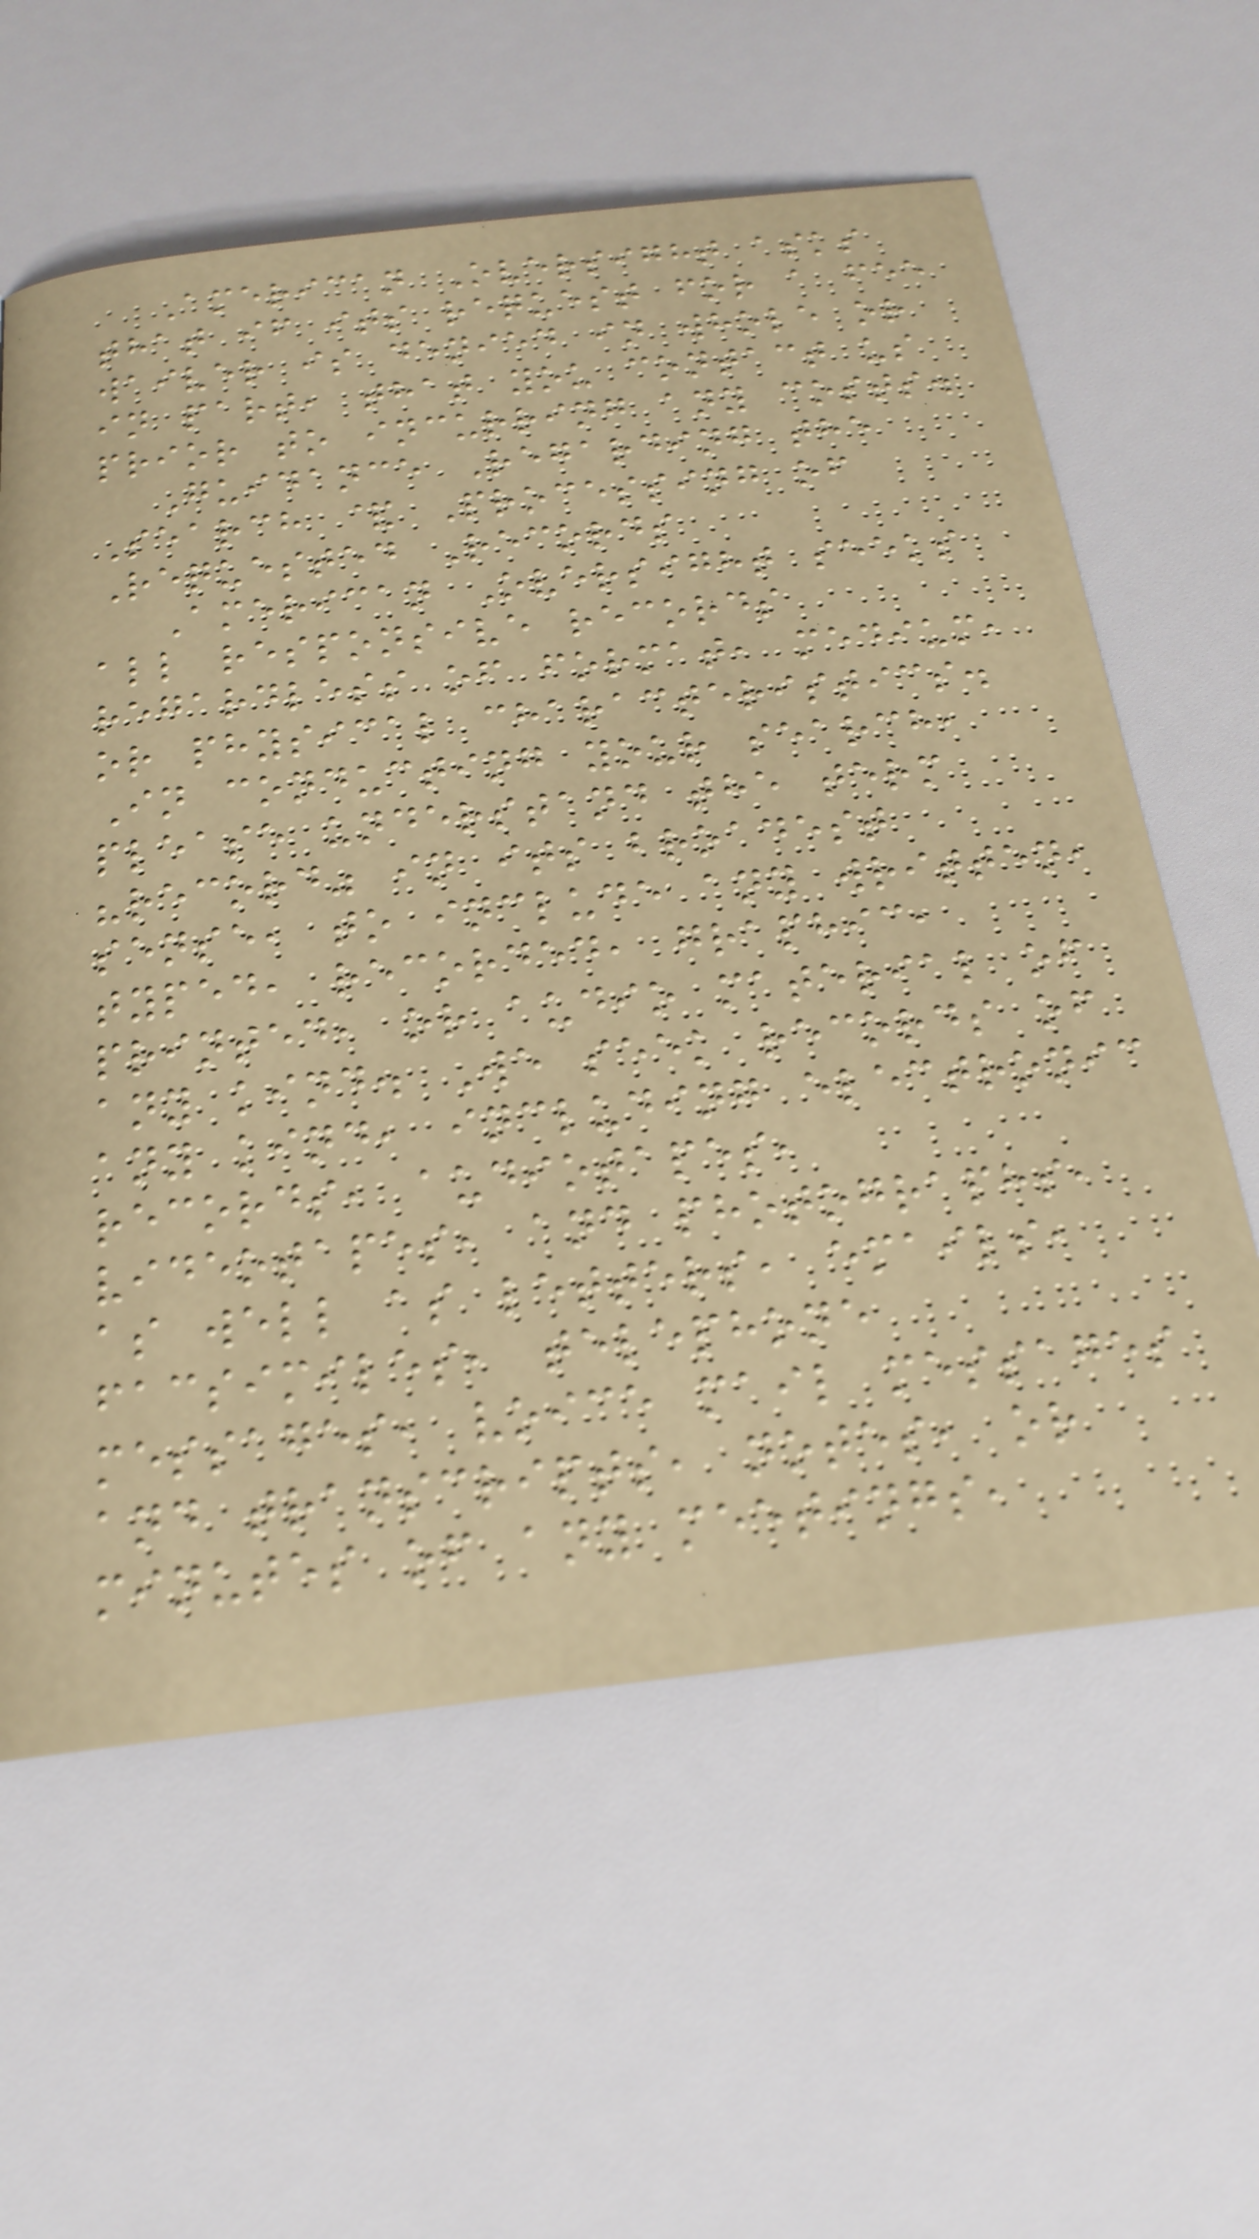American Oversight asks
that if its request for a fee
waiver is denied in whole or
in part, that you contact us
prior to incurring any costs.
Guidance Regarding the
Search & Processing of
Requested Records
American Oversight seeks
all responsive records
regardless of format, medium,
or physical characteristics.
In conducting your search,
please understand the term
"record" in its broadest
sense, to include any written,
typed, recorded, graphic,
printed, or audio material of
any kind. We seek records of
any kind, including electronic
records, audiotapes,
videotapes, and photographs,
as well as letters, emails,
facsimiles, telephone
messages, voice mail messages
and transcripts, notes, or
minutes of any meetings,
